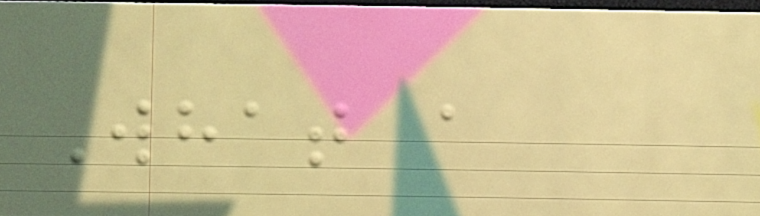What a
